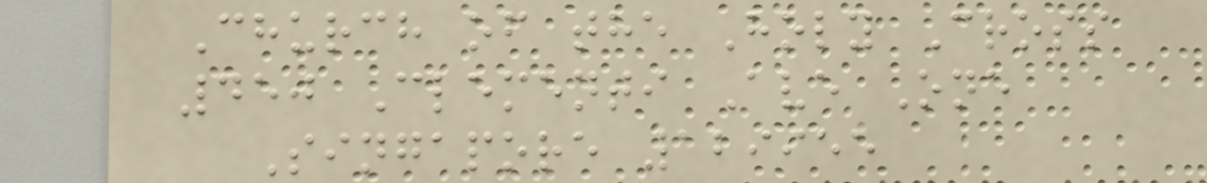Church of the Holy Cross
450 Clementi Ave One
Singapore 129955
